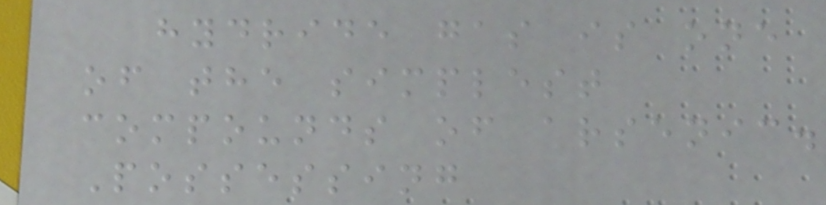hydride gas is one
of the simplest
compounds of arsenic.
Possessing
